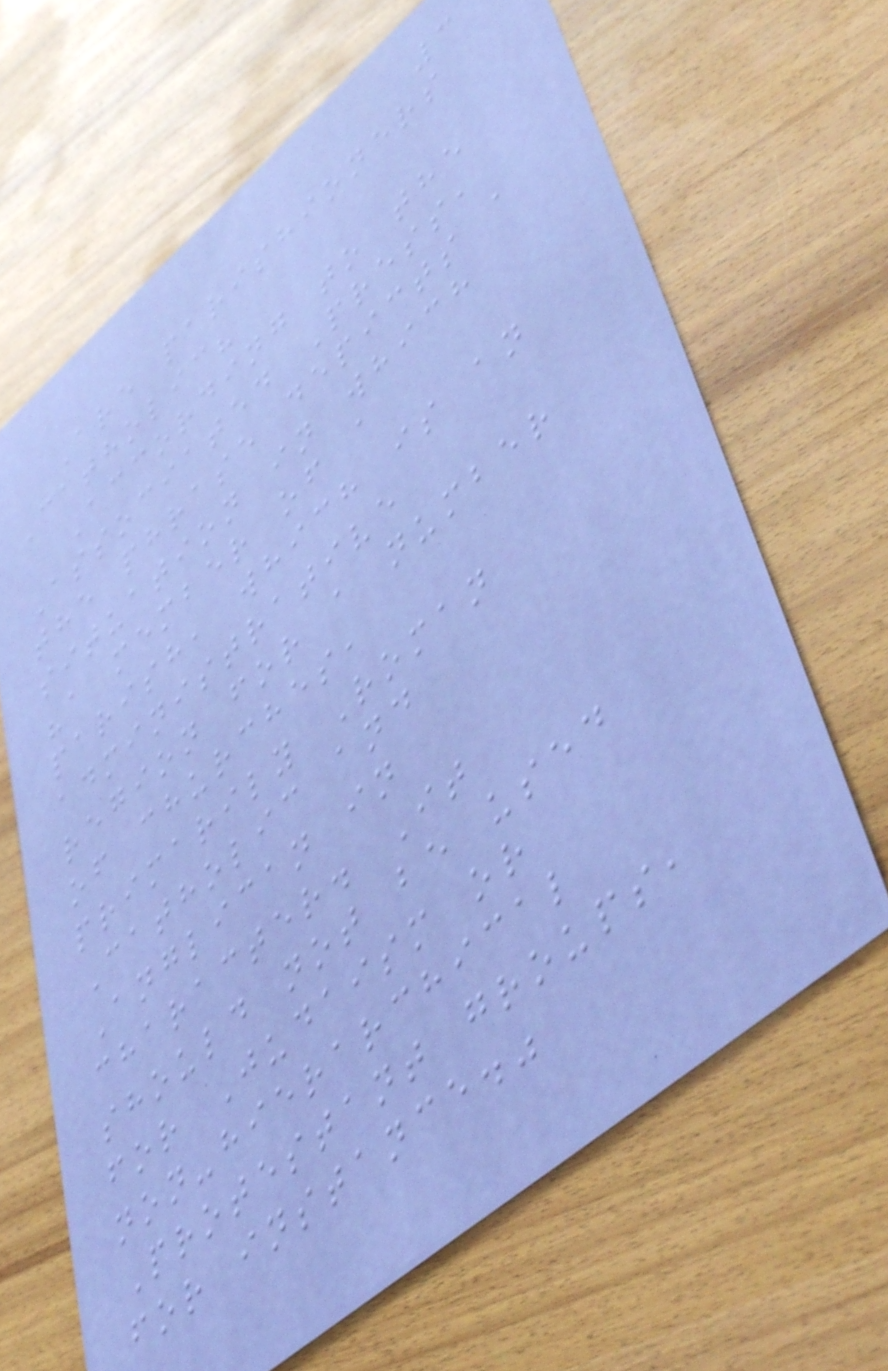3
Are parishioners
Catholic?
According to the
Associated Press,
the phrase depicts a
situation in which
"a member of a
parish, which is an
administrative
region for a number
of churches,
primarily Roman
Catholic and
Anglican in
character. It
should not be used
for Judaism or
non-hierarchical
Protestant groups,
for instance."
